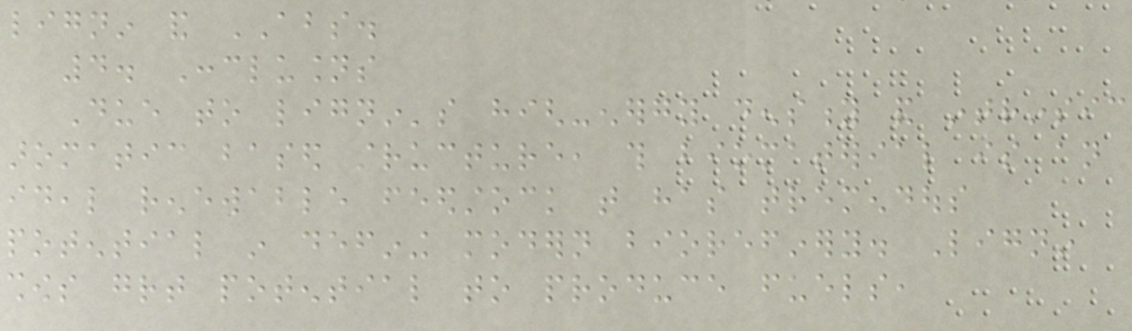lignin and ABS.
4. Conclusions
Due to lignin's high-energy density and intrinsic
aromatic based structure, this biomaterial is an
ideal renewable feedstock that has tremendous
potential in defining modern biorefinery. Lignin
shows great potential to produce fuels,
